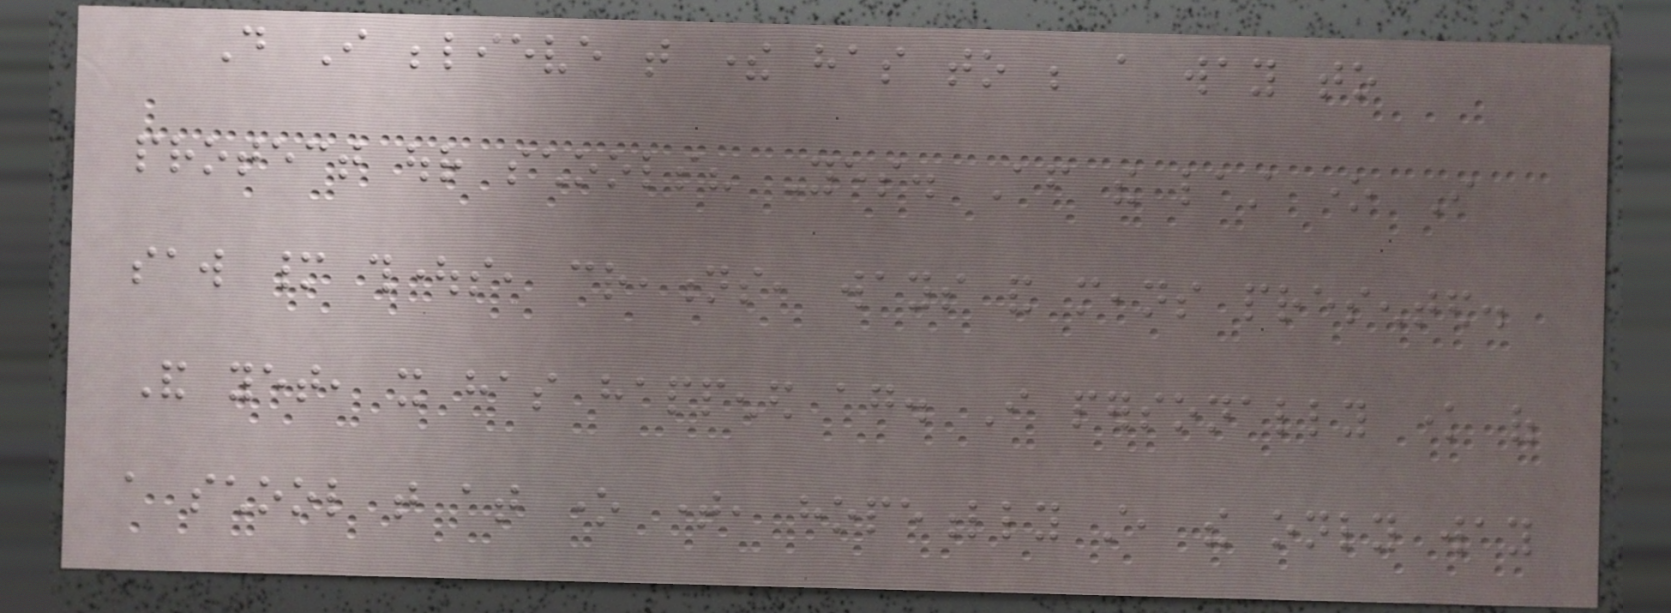Do I believe that there has to be a way to
protect our schools? Yes. After the last one I
saw many thoughts, creations, ways and means presented.
And yet, it has happened again. I personally know of
a school that at one time, hopefully still, the only way
